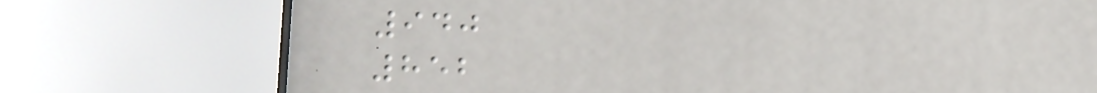940
852
